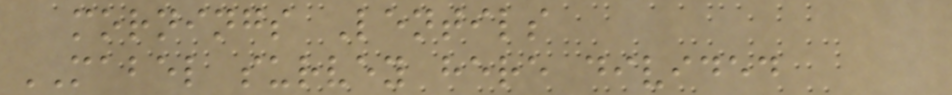mornings Lentils
MABEL survey here divided
